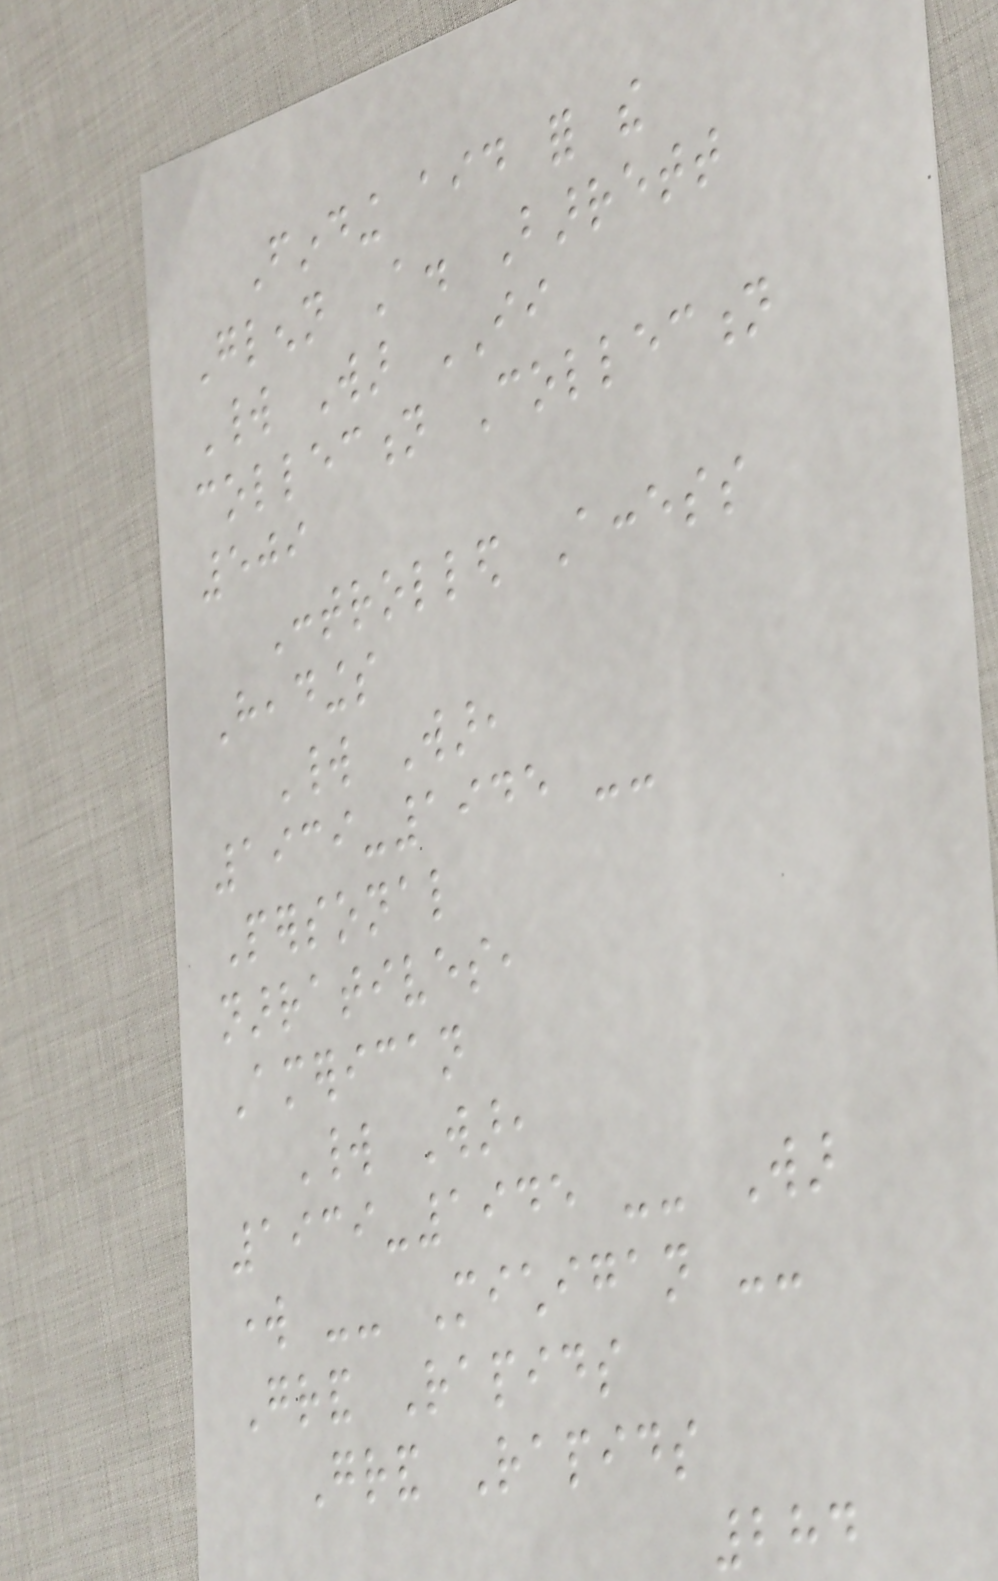Finding aid for the
Glenn A. Barrett
World War II
collection Collection
509
Controlled Access
Headings
World War,
1939-1945 --
Personal
narratives,
American
World War,
1939-1945 -- War
work -- Michigan --
Grand Rapids
Grand Rapids
284
